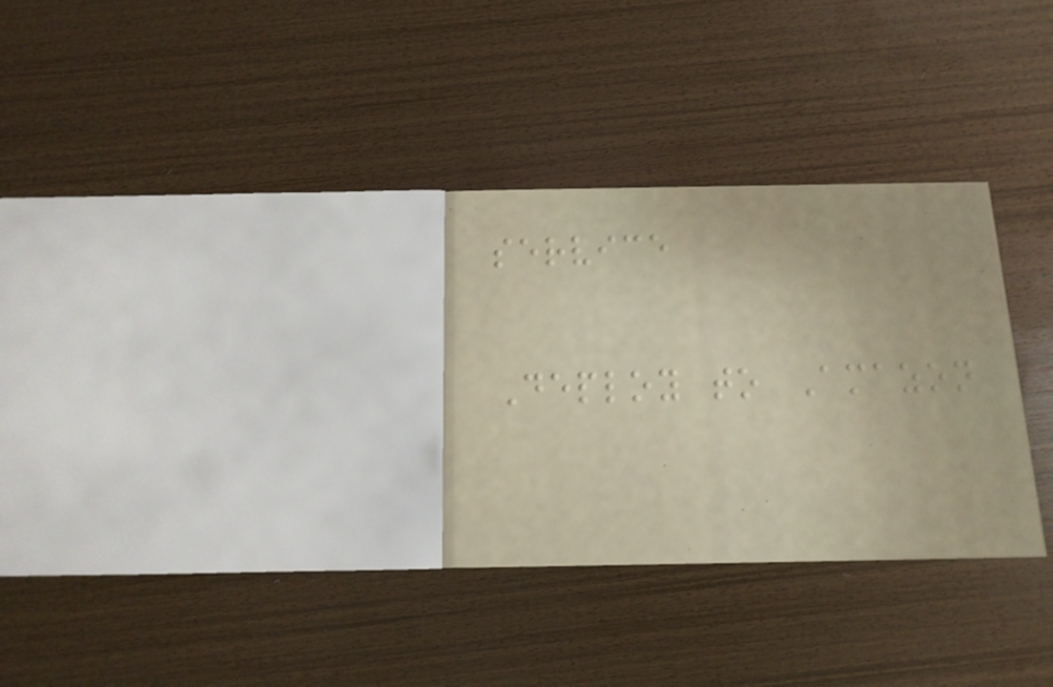service
Deploy to Amazon
